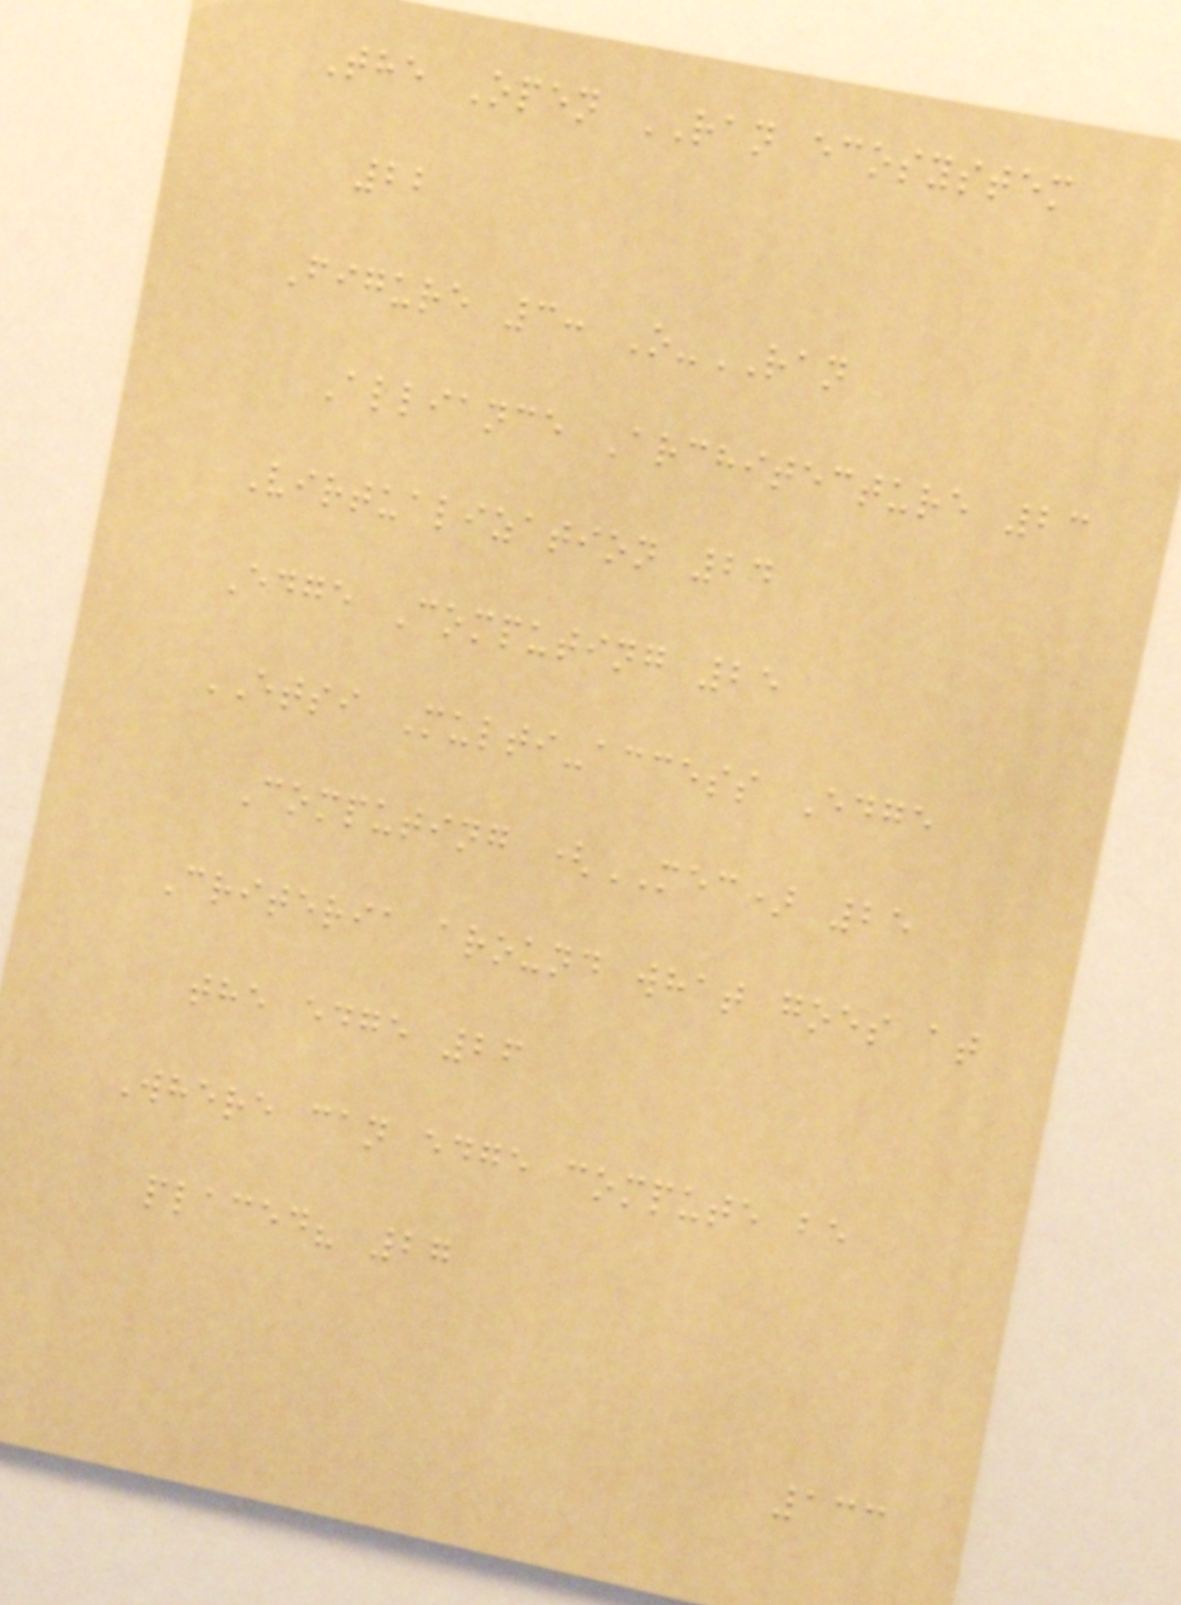The Open RAN ecosystem
22
Figure 3: O-RAN
Alliance Architecture 23
Virtualization 24
Edge Computing 25
ETSI Multi-access Edge
Computing (MEC) 25
Criteria around what goes at
the edge 26
Where can edge compute be
placed? 27
133
